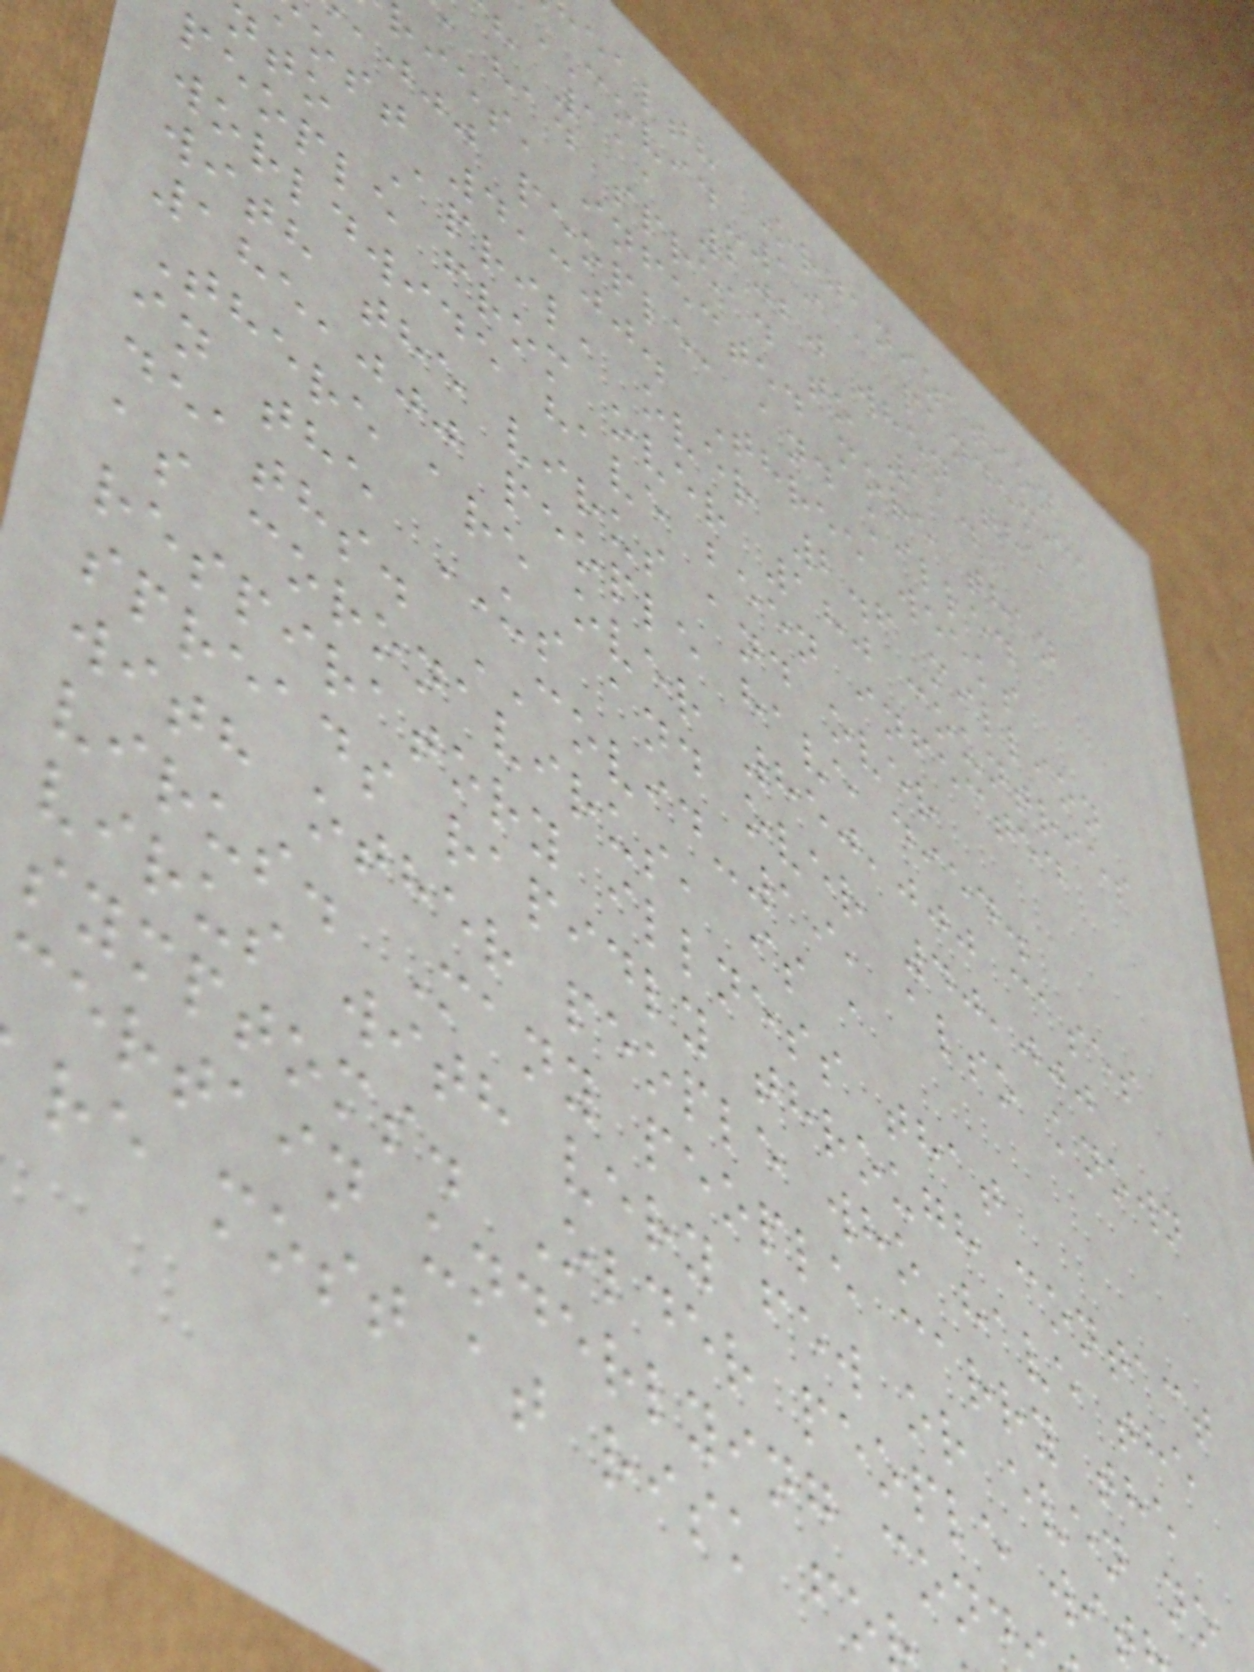ealth Organization
COVID-19 a pandemic
h 11, 2020 when the
had spread to 114
ries, infected more than
,jjj people, and killed
ost 4,300. Three weeks
to April, over 2.6 million
people from over 180 countries
worldwide have been infected
with the virus and over
185,000 people have died.
There are over 850,000 cases
in the US and over 40,000
deaths. COVID-19, also known
as coronavirus, is a
respiratory illness that
spreads rapidly through contact
with other people who have the
virus. Many people carry the
virus with very few or even no
symptoms. Older people wit
certain underlying cond
re most at risk fo
